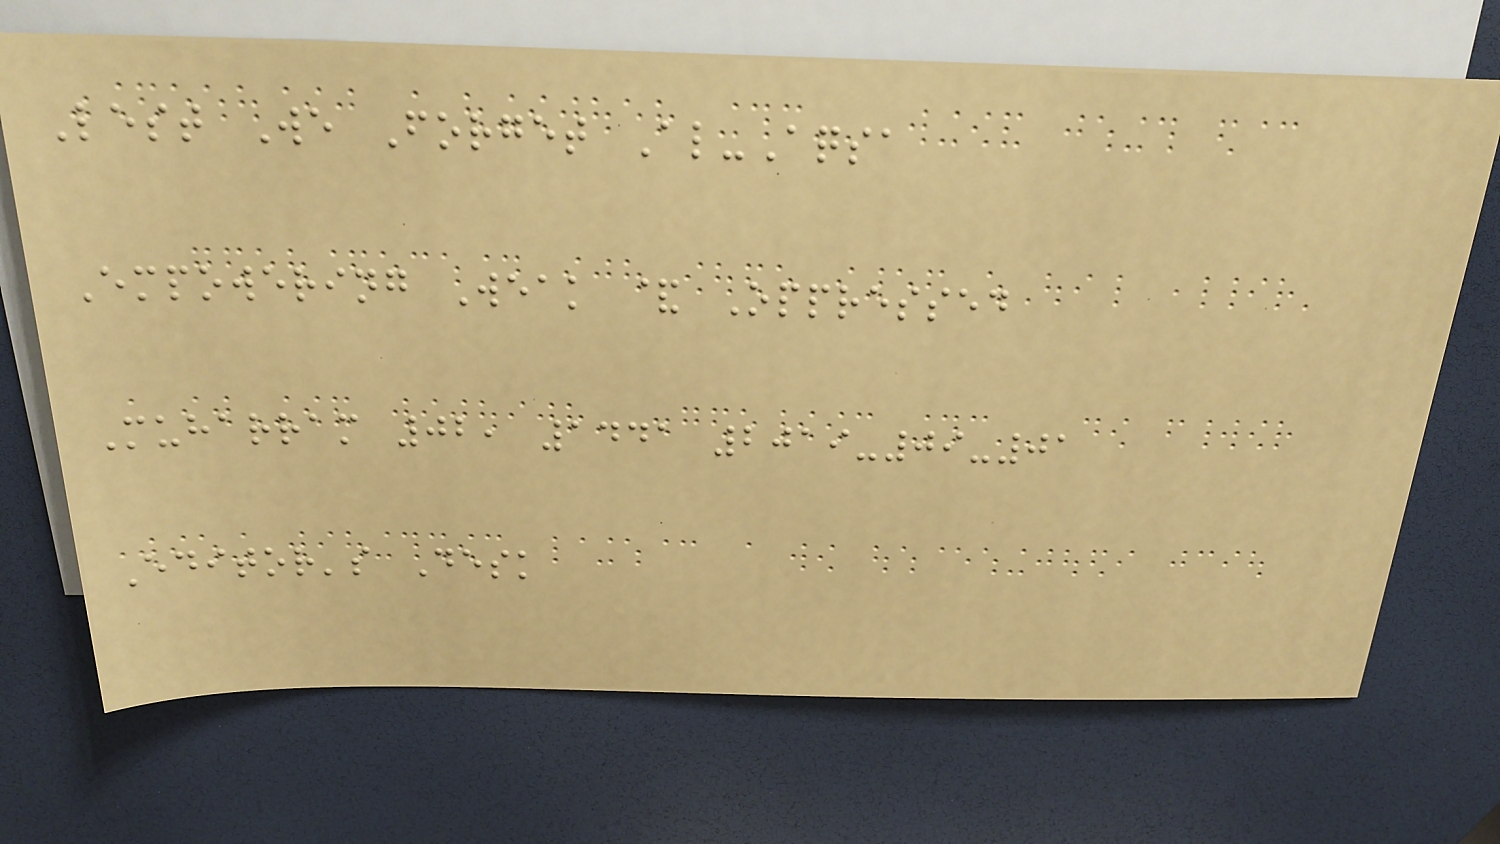Lest We Forget Al-Aqsa
Empowering Weak & Oppressed
Muharram 02, 1441 2019-09-01
Editor's Desk
